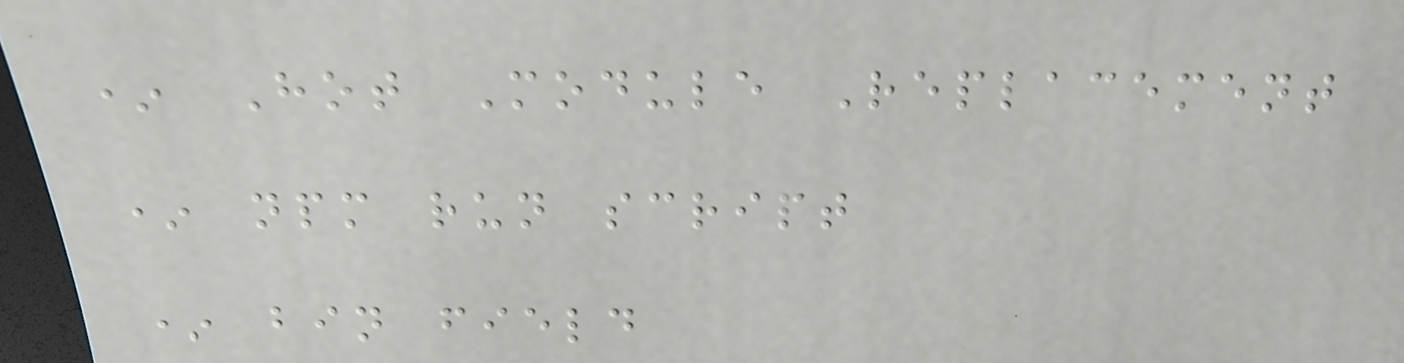* Hot Module Replacement
* npm run script
* bin field
